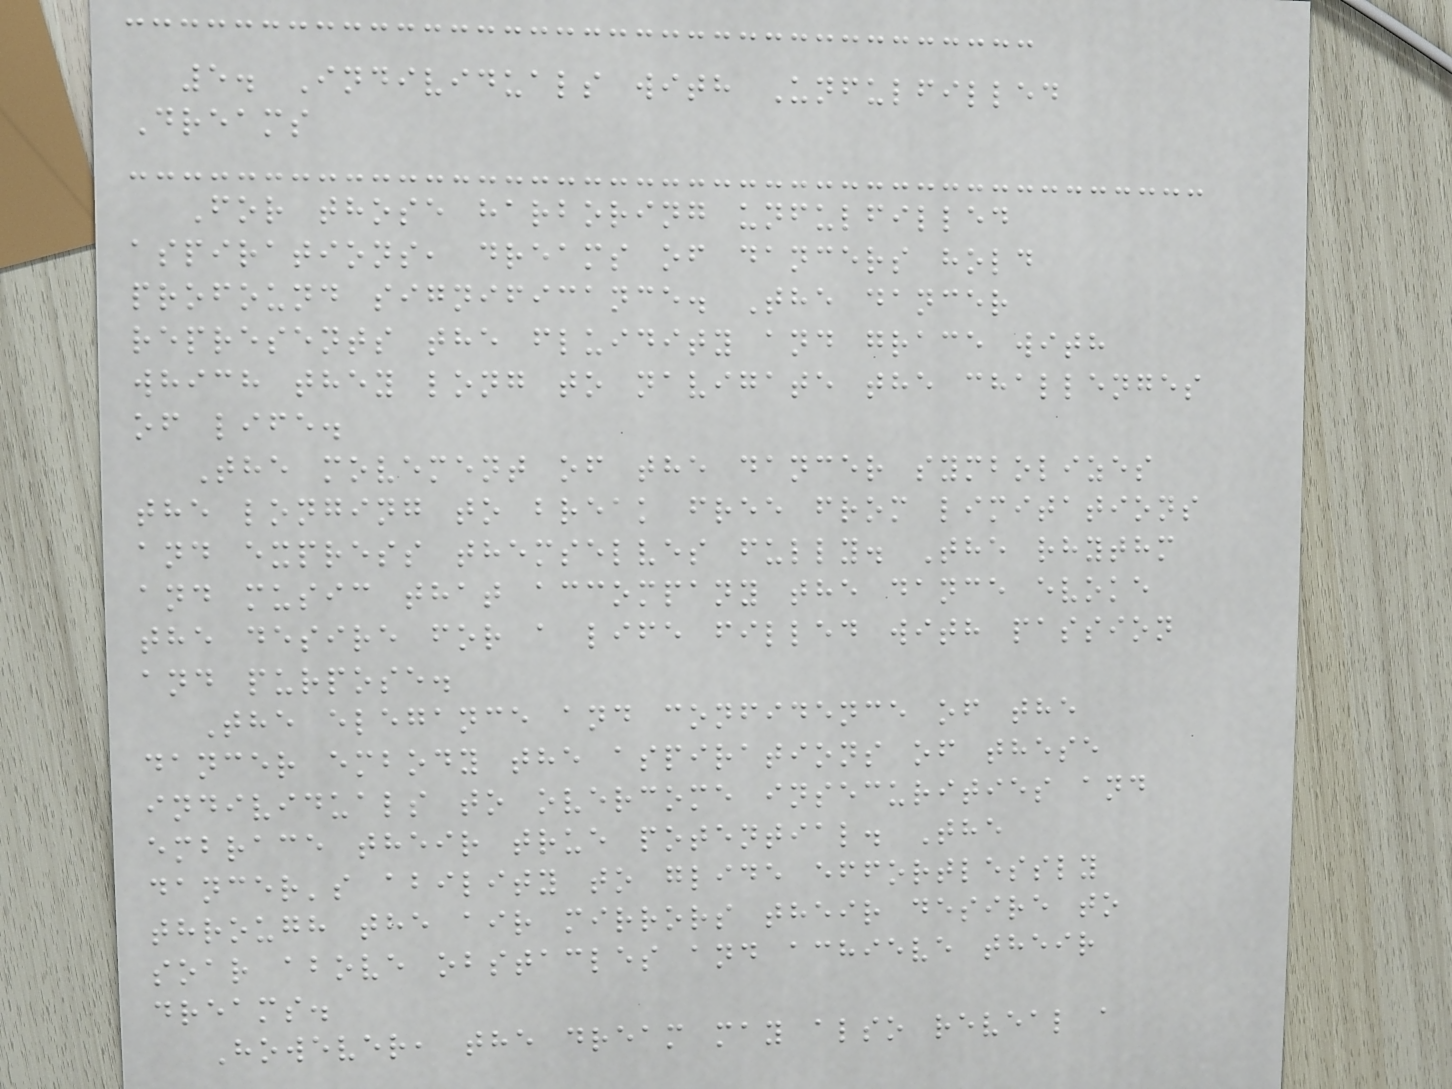5. Individuals with Unfulfilled
Dreams
For those harboring unfulfilled
aspirations, dreams of dancers hold
profound significance. The dancer
represents the fluidity and grace with
which they long to navigate the challenges
of life.
The movement of the dancer symbolizes
the longing to break free from limitations
and express themselves fully. The rhythm
and music that accompany the dance evoke
the desire for a life filled with passion
and purpose.
The elegance and confidence of the
dancer embody the aspirations of these
individuals to overcome insecurities and
embrace their true potential. The
dancer's ability to glide effortlessly
through the air mirrors their desire to
soar above obstacles and achieve their
dreams.
However, the dream may also reveal a
